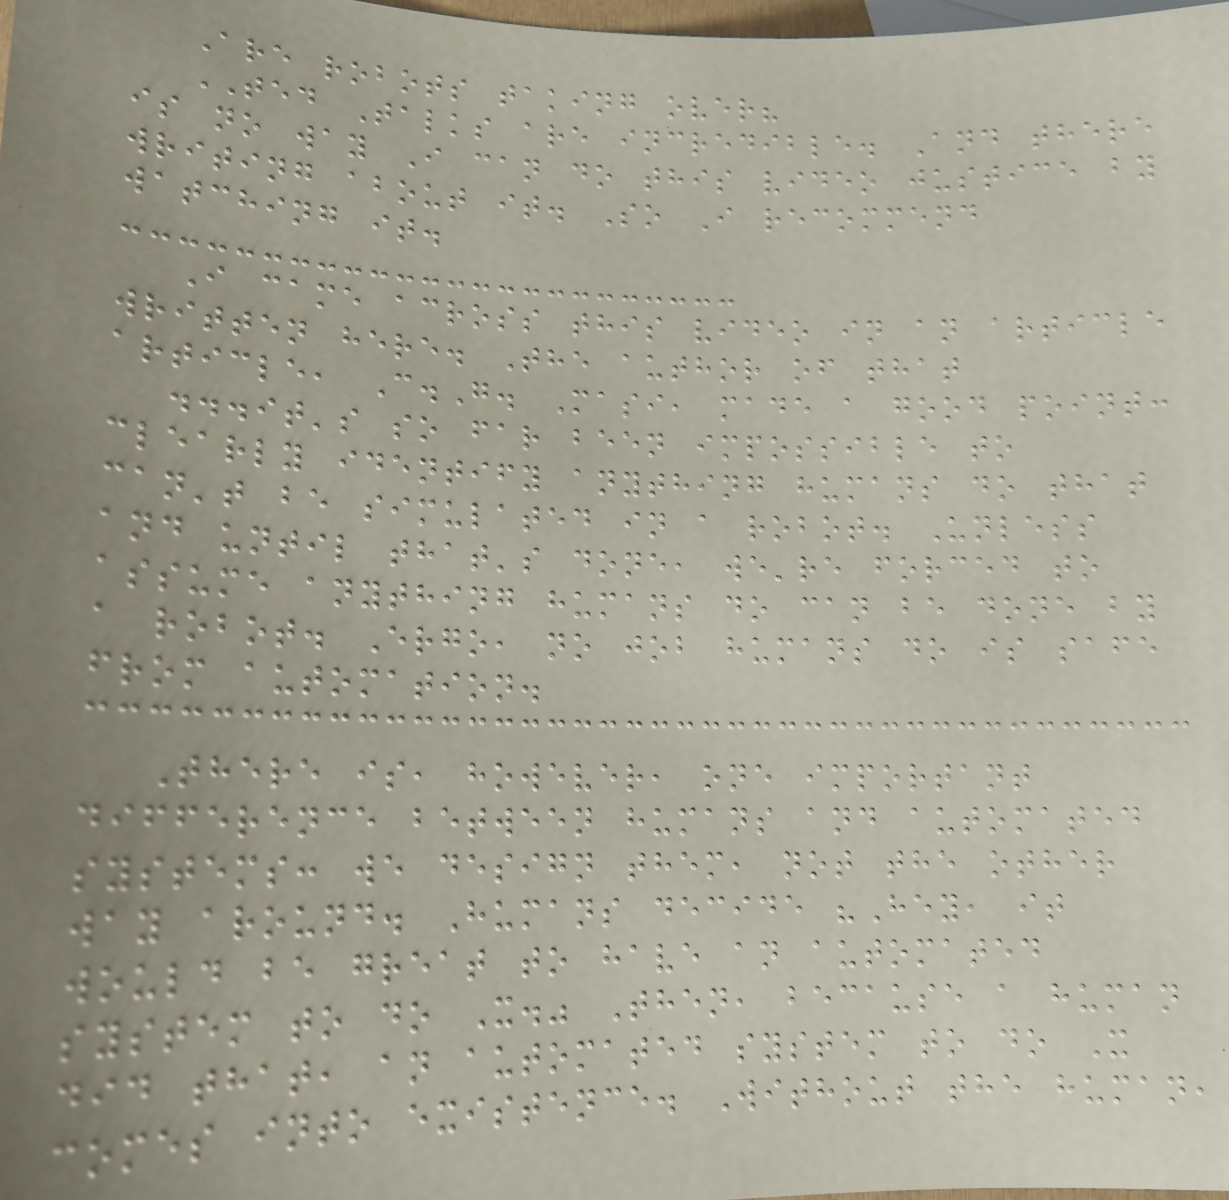Are robots taking over?
TED Talks are incredible. And there
is no way I can do this video justice by
writing about it. So I recommend
watching it.
I came across this video in an article
written here. The author of that
article, C.G. Masi, made a good point:
...it's so far been impossible to
clearly identify anything humans do that
can't be simulated in a robot. Unless
and until that's done, we're forced to
assume anything humans do can be done by
a robot. Ergo, no job humans do is safe
from automation.
There is, however, one important
difference between humans and automated
systems: we design them, not the other
way around. Humans decide "Hey, it
would be great to have an automated
system to do X." Then, because a human
did that, an automated system to do X
comes into existence. Without the human,
